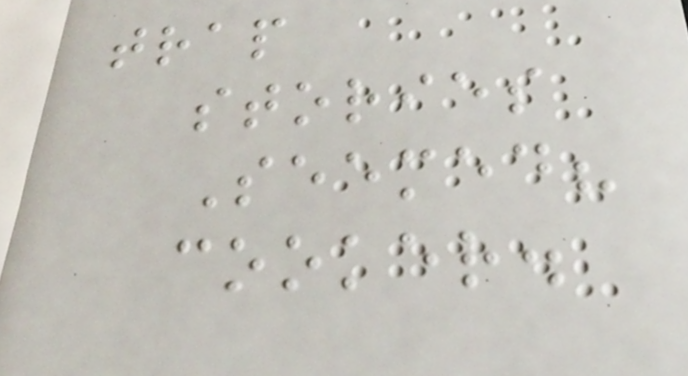trap
stories
Seemed?
cooker.
